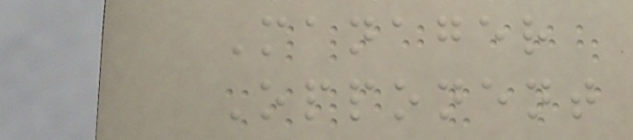Manager
Opponent
